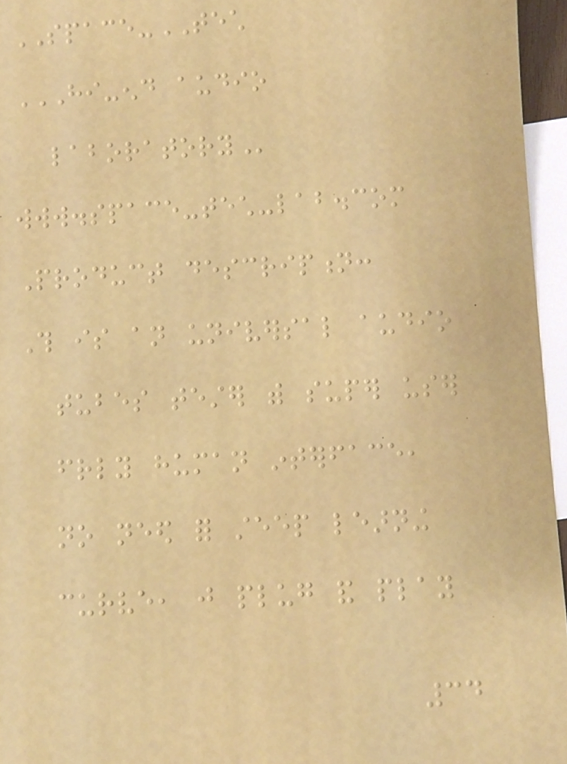SPACE-TECH
HI-END AUDIO
LABORATORY
www.space-tech-lab.com
Product description:
This is an universal audio
tubes tester with super user
friendly human interface,
no need for steep learning
curve, just plug and play
34
